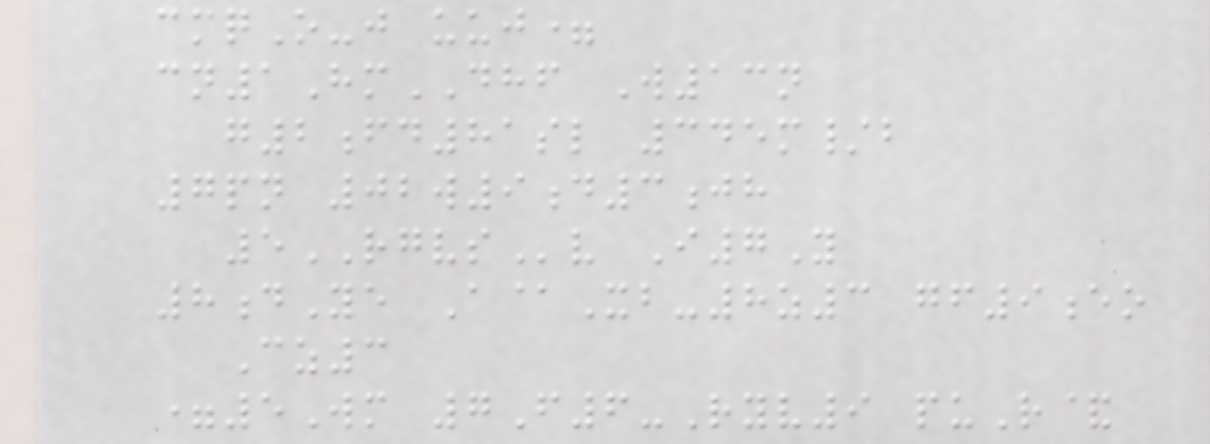cmqO-j uuj=
cn1HmDHF W13n
g2fd81sl 345m/b
7pn 02w9d3jh
5RGVSv I7Y
8dYe A@Xb-8z3 gf9eo
Cz3
=5Wm 7F6-Ryv9 puR&
